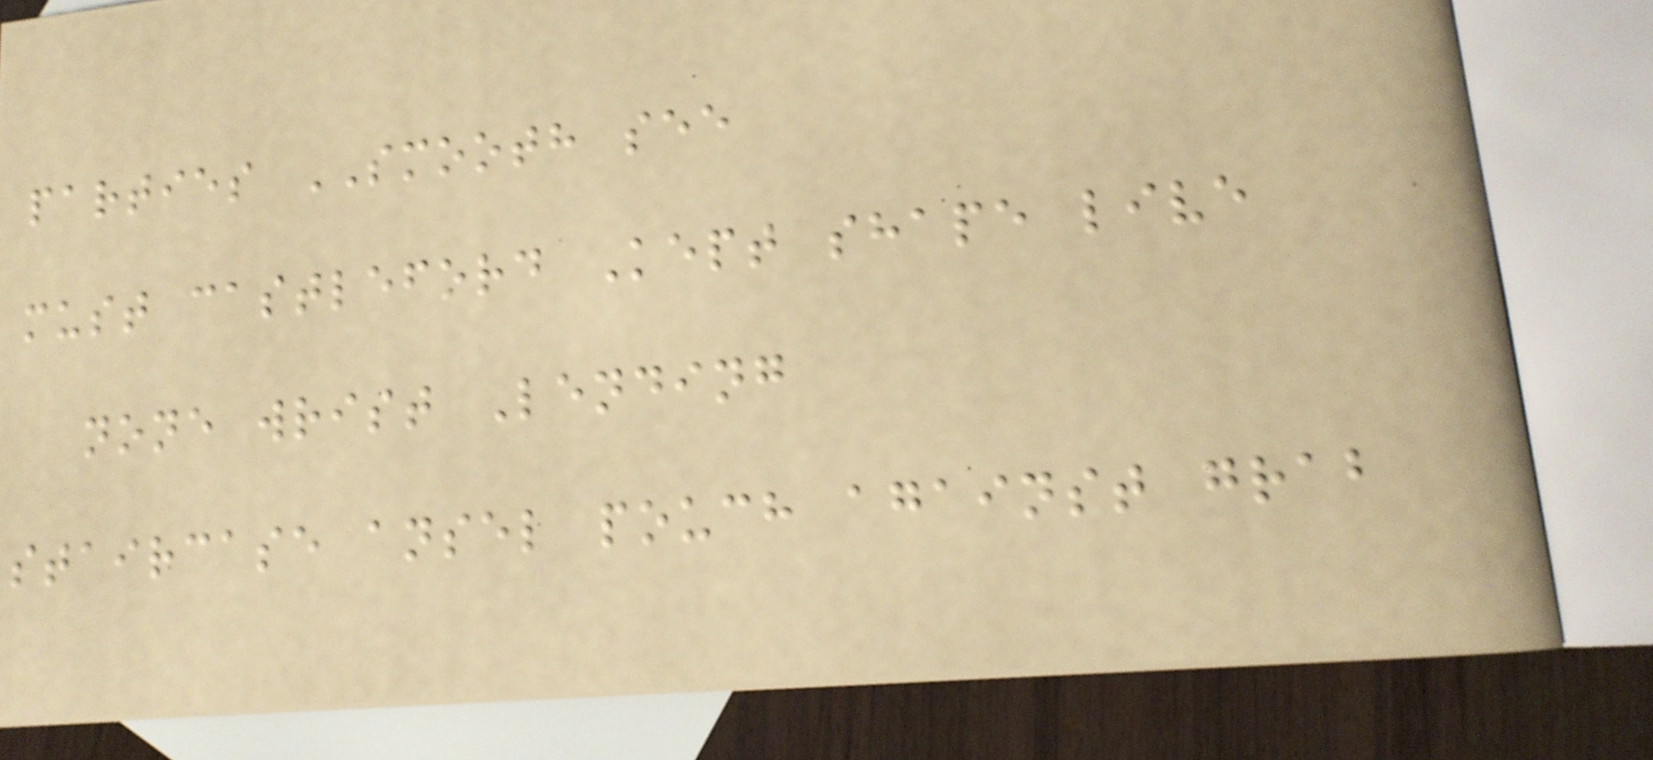parties SMOOTH see
must castleford Kept shape live
none wrist Lending
staircase ansel pouch against grab
